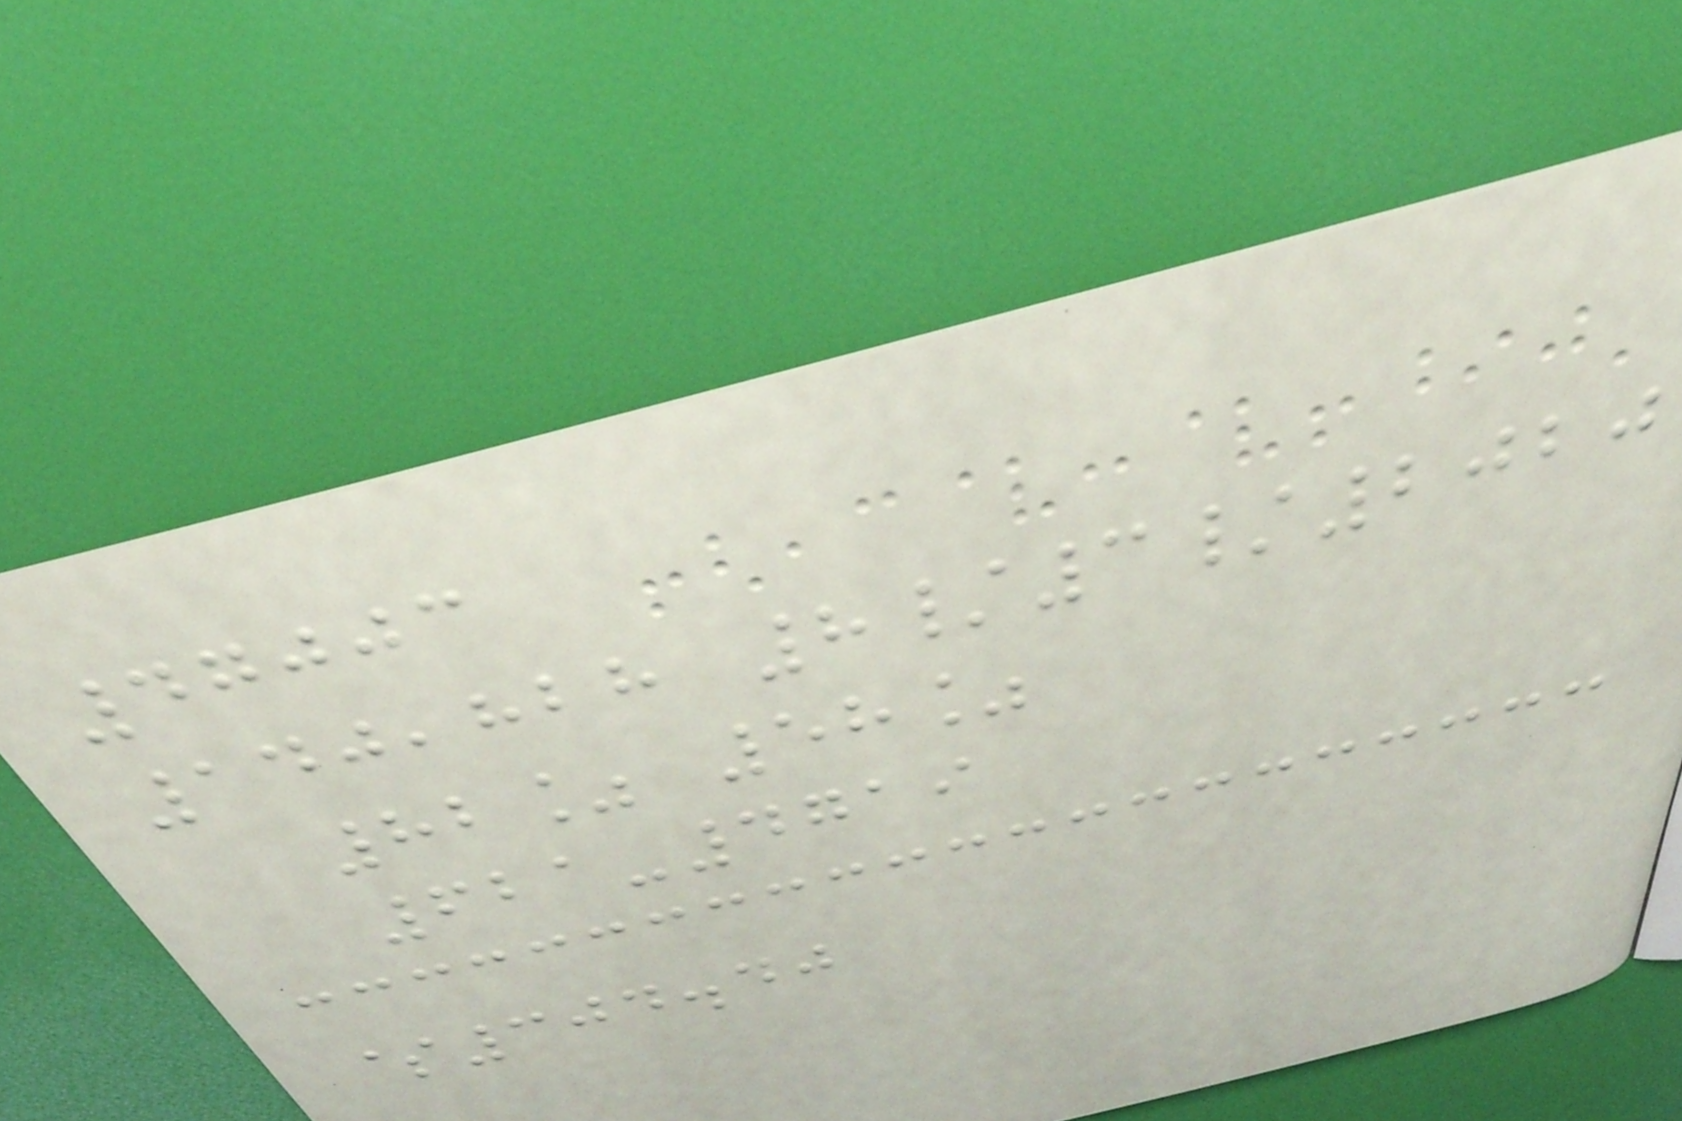47003
140,828 8/3/2020
82% 58%
621-4719
$304.40
